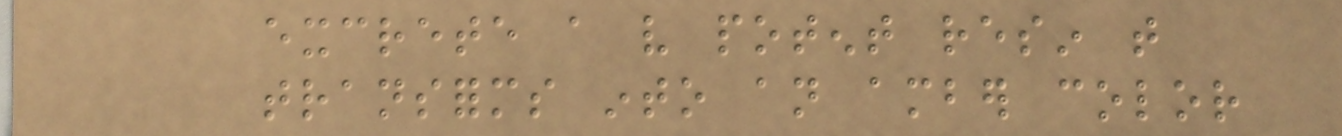excrete a very potent resin that
transforms into an amber color
